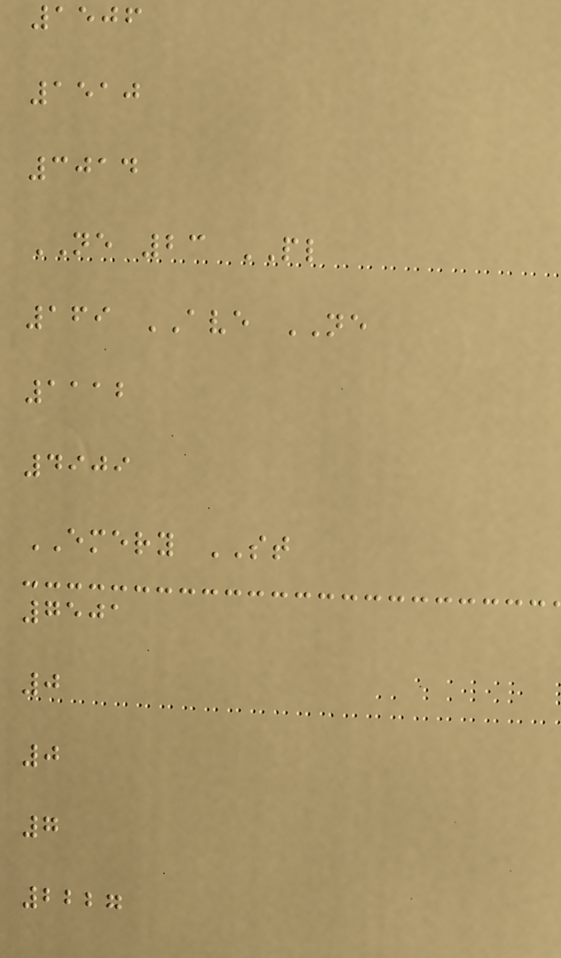1506
1510
3014
NE 23 PL
169 AVE NE
1112
4909
EMERY ST
7501
0
0
7
2227
